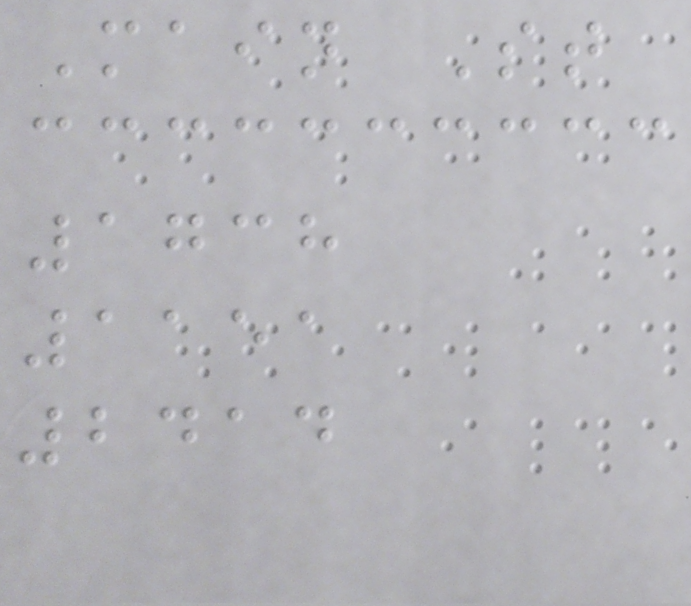Main St
1738
1151
2414
